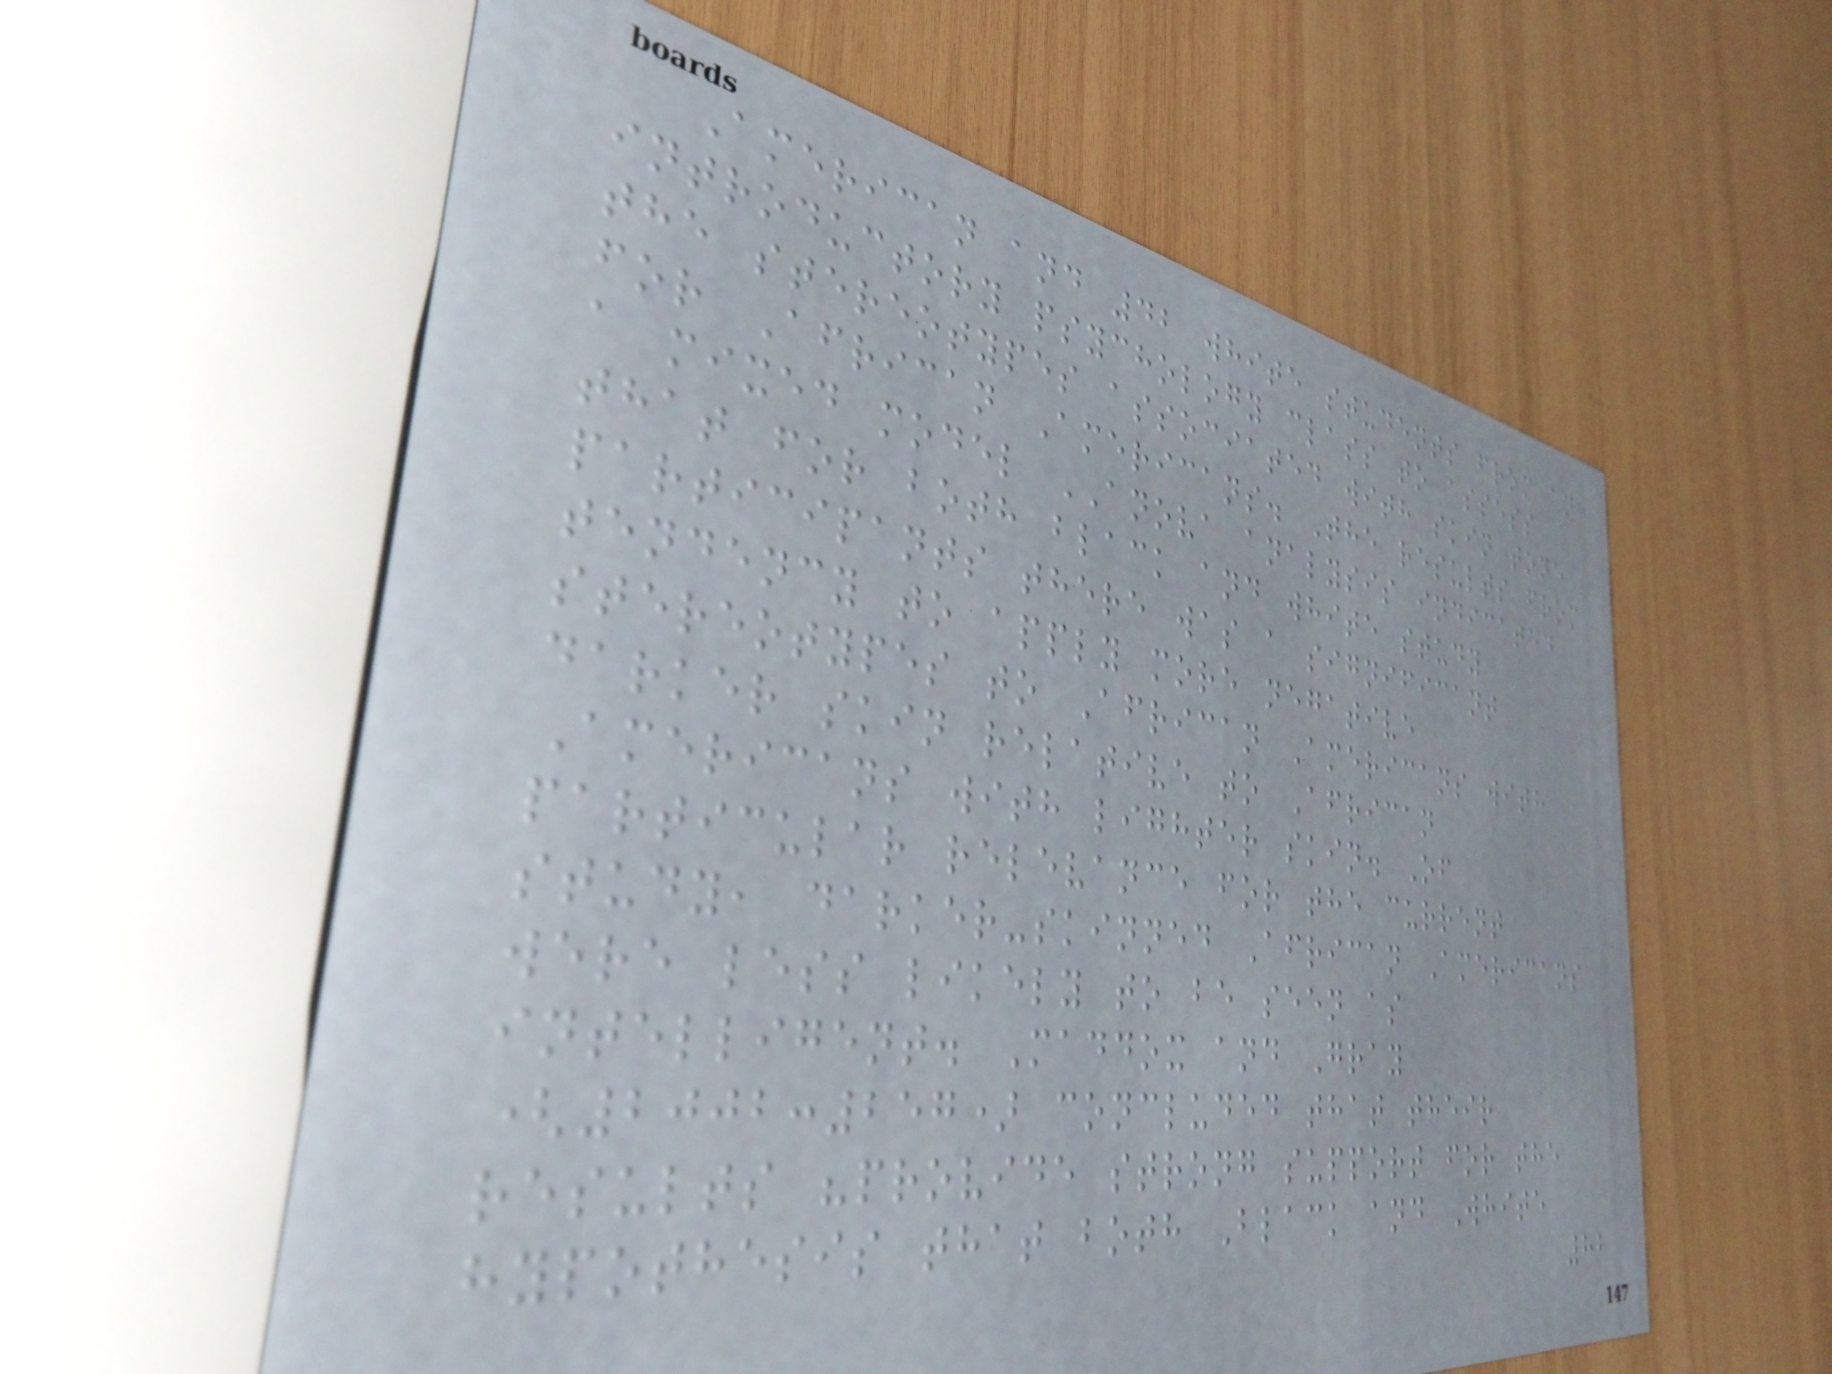American and 42 white students from an
introductory psychology class to assess
the stereotypes associated with skin tone
for African Americans. The results from
a mixed model ANOVA analysis indicated
that for both black and white study
participants there was a significant
tendency to apply more negative
stereotypes to African Americans with
darker skin relative to African
Americans with lighter skin. Of
particular relevance for the current
study, darker-skinned African Americans
were less likely to be seen as
intelligent. Maddox and Gray
(2002:257) concluded that their
results "provide strong support for the
hypothesis that both Black and White
82
